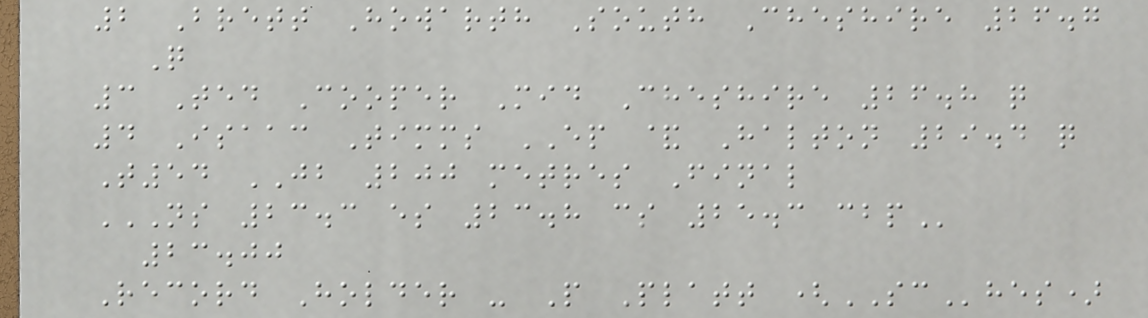2 Brett Howarth South Cheshire 26.7
Q
3 Ted Cooper Mid Cheshire 26.8 q
4 Isaac Timms EP & Halton 29.4 q
T54 JB 200 metres Final
NS 23.3 ES 23.8 CS 25.3 CBP
23.00
Record Holder - P Platt (SChes)
